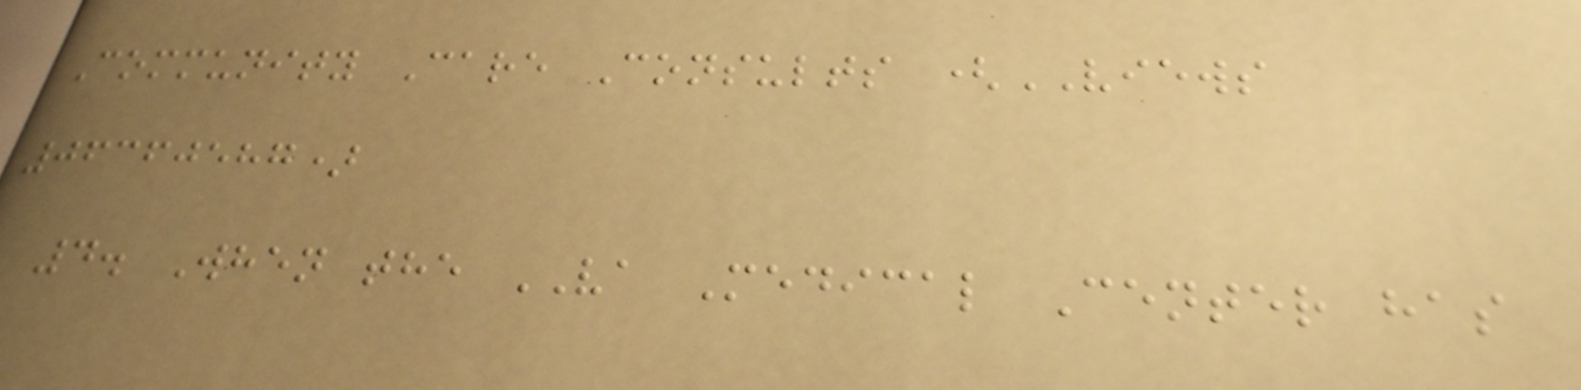Community Care Consults (VIEWS
06360587)
4. When the VA Medical Center has
